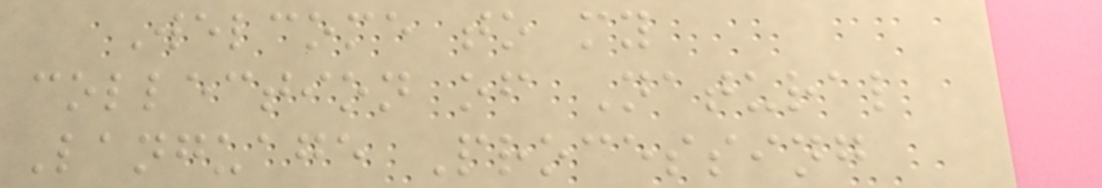Welcome to my
collection of Natural
Language Processing
